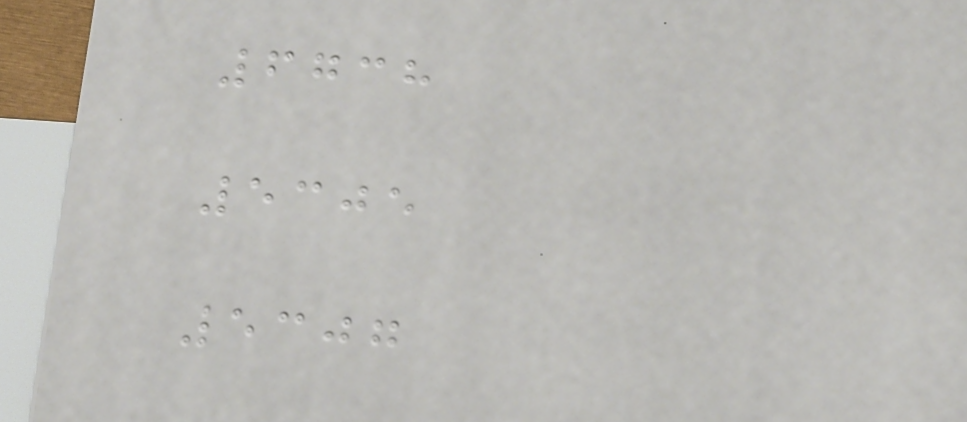6738
5305
5307
